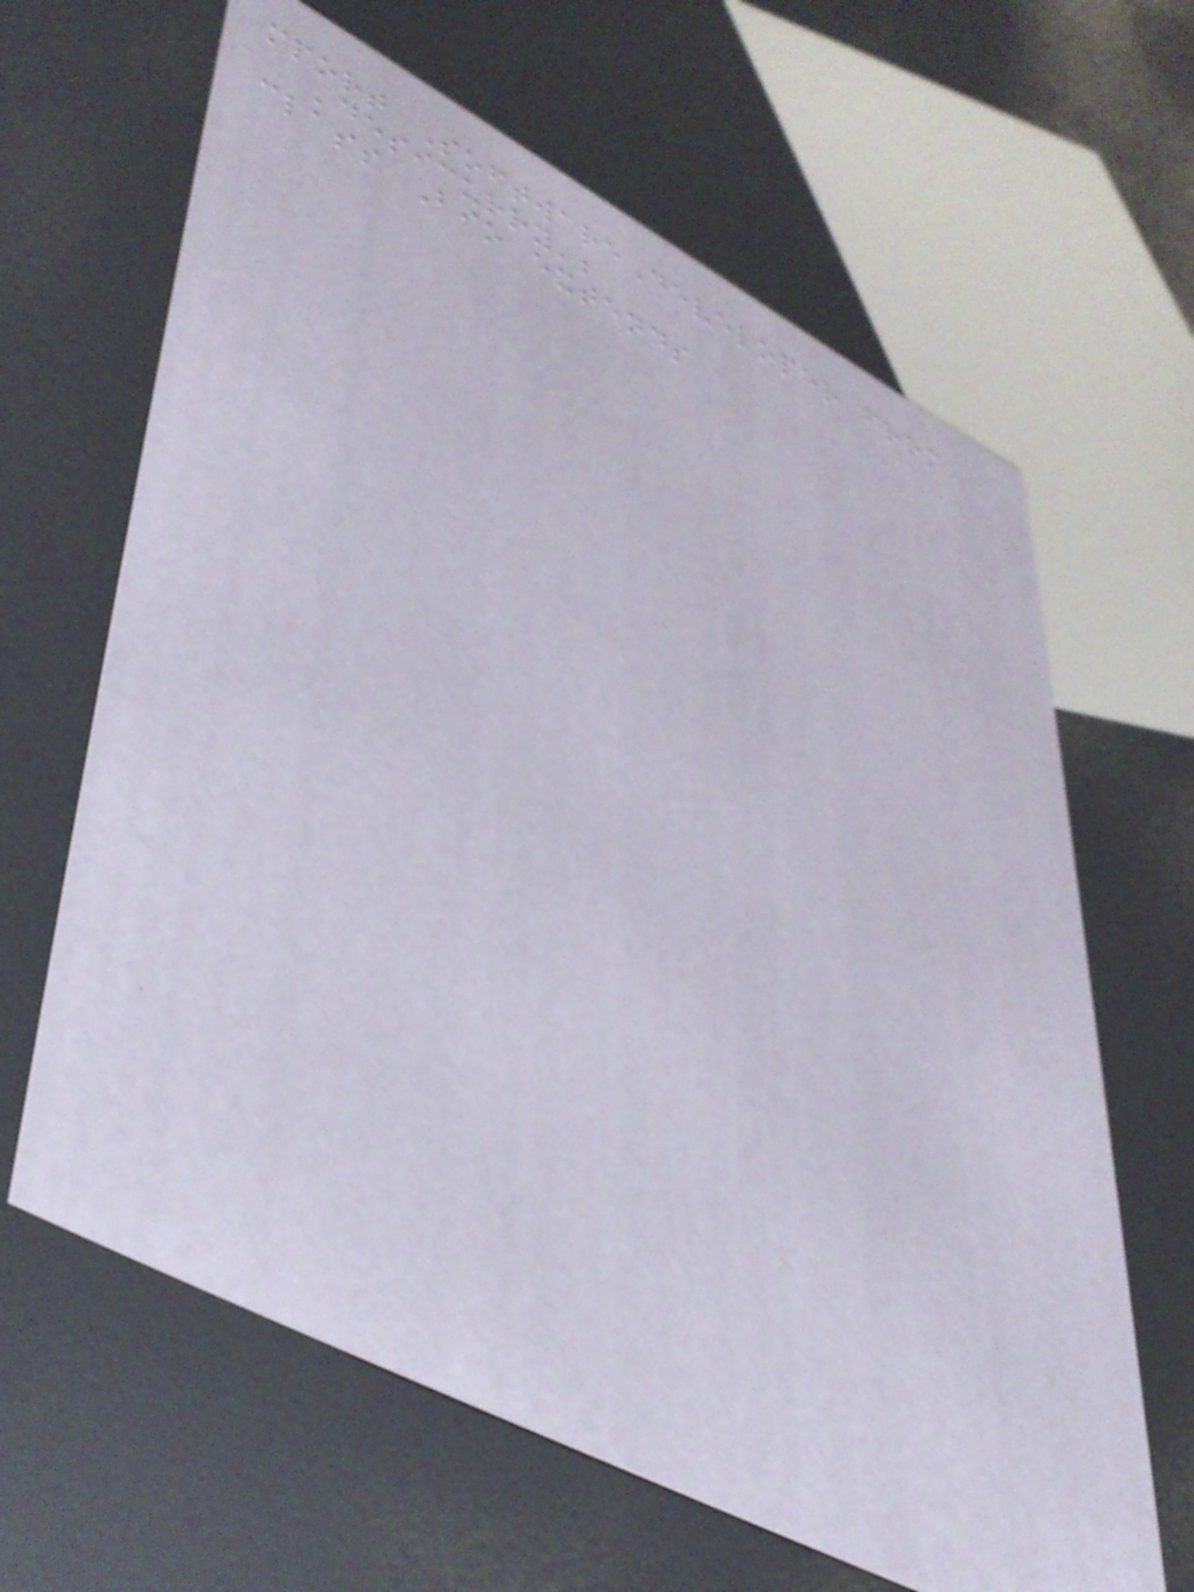mport SoftwareDeveloper from
'desicurry';
class Bio extends
